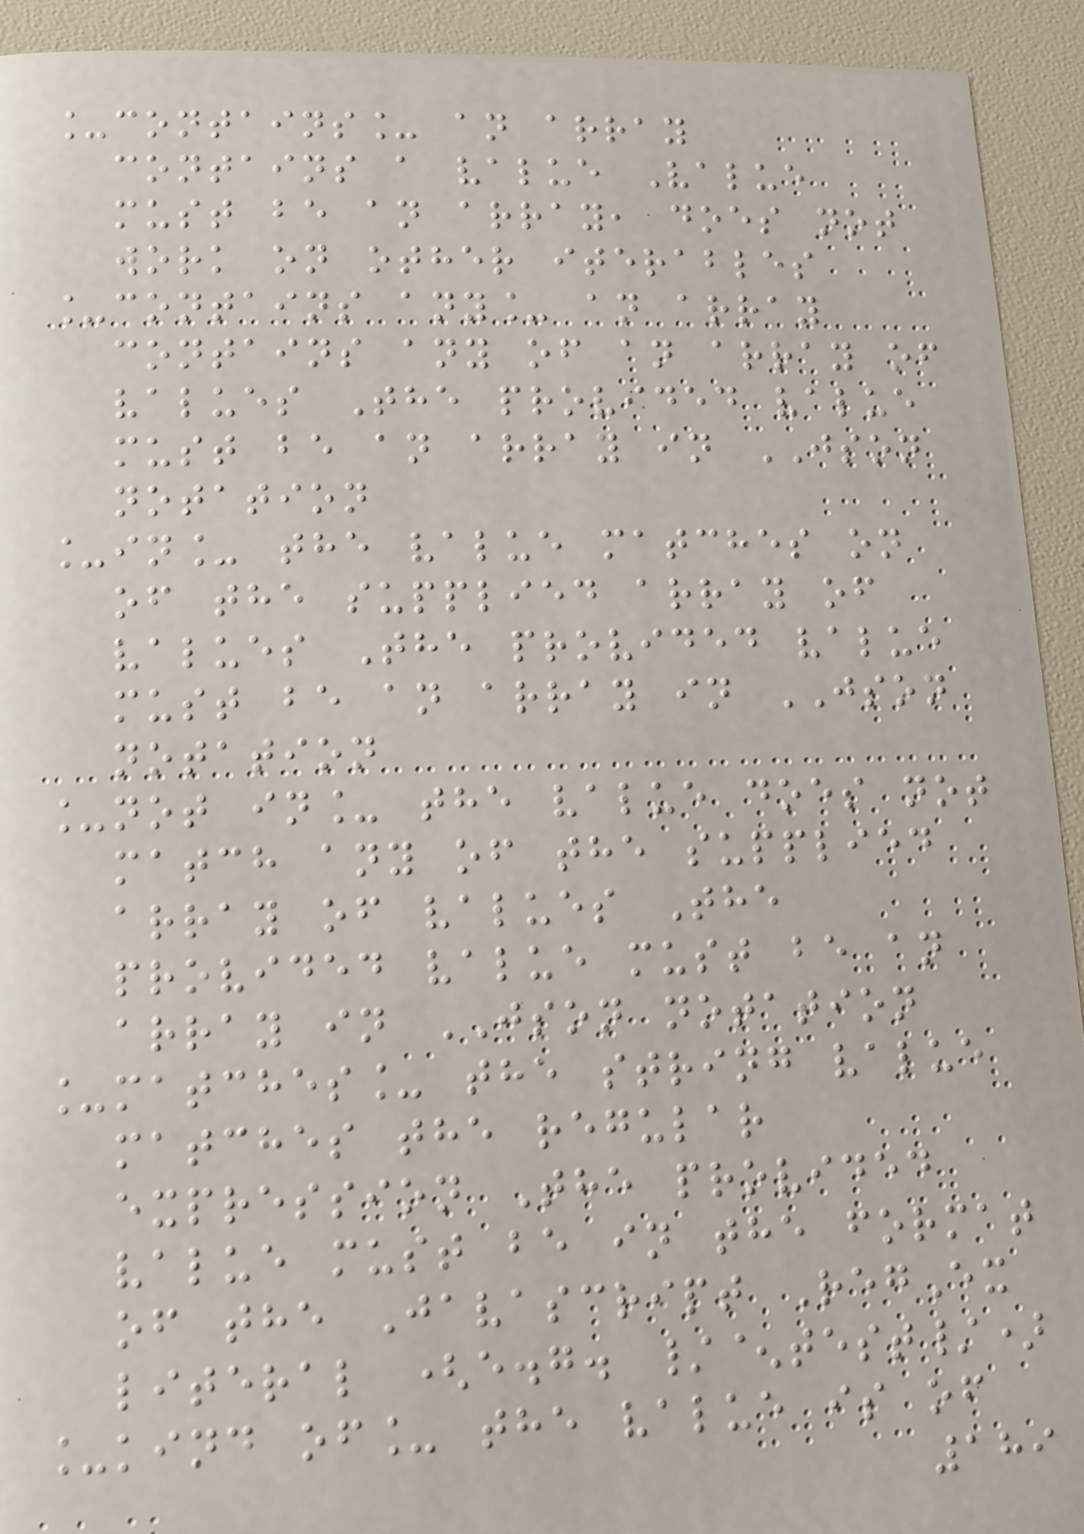_contains_ an array
contains a value Value
must be an array, does not
work on other iterables
_contains any_ an array
contains any of an array of
values The provided value
must be an array in JSON
notation
_in_ the value matches on
of the supplied array of
values The provided value
must be an array in JSON
notation
_not in_ the value does not
match any of the supplied
array of values The
provided value must be an
array in JSON notation
_matches_ the string value
matches the regular
expression The provided
value must be in the format
of the Javascript RegEx
literal (e.g. /^test/)
_kind of_ the value is of
189
